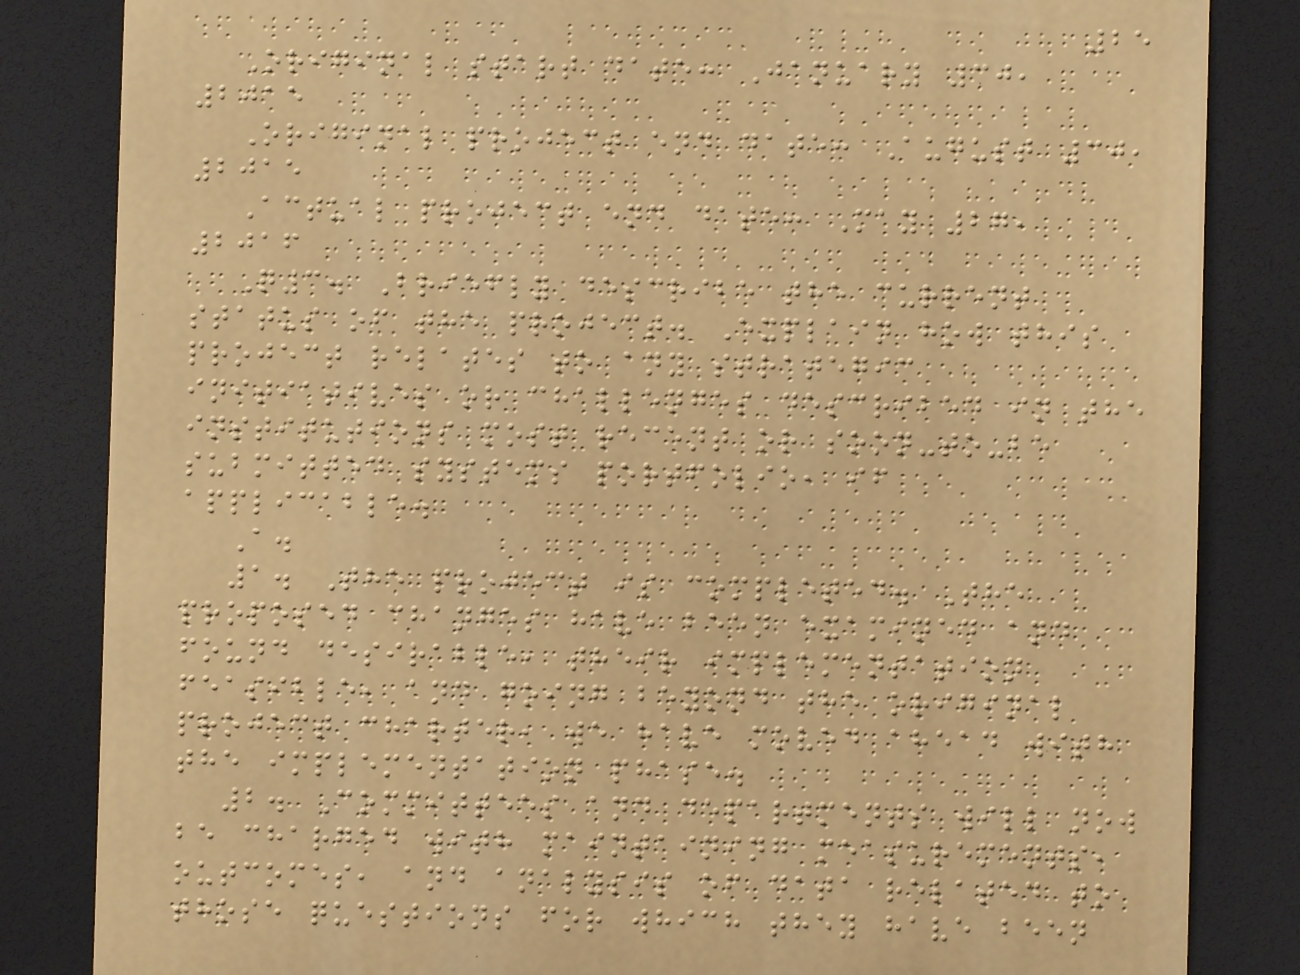25
Original start date: January 30,
2015
Original project end date: August 30,
2015
Actual project end date: May 27,
2016
Q3. Briefly describe the current
status of the project. Explain how this
project relates to any strategic
initiatives or challenges described in the
institutions most recent or soon-to-be
submitted systems portfolio, if
applicable.
A.
1. The project is completed. The
proposed changes have been examined and
found desirable, their implementation
feasible, and going beyond the original
project charter, we have moved ahead with
the implementation phase.
2. Committees and departments will now
be charged with maintaining measurements,
outcomes, and analysis of data related to
those questions for which they have been
